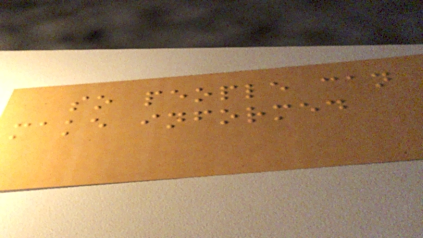so people can
make informed
